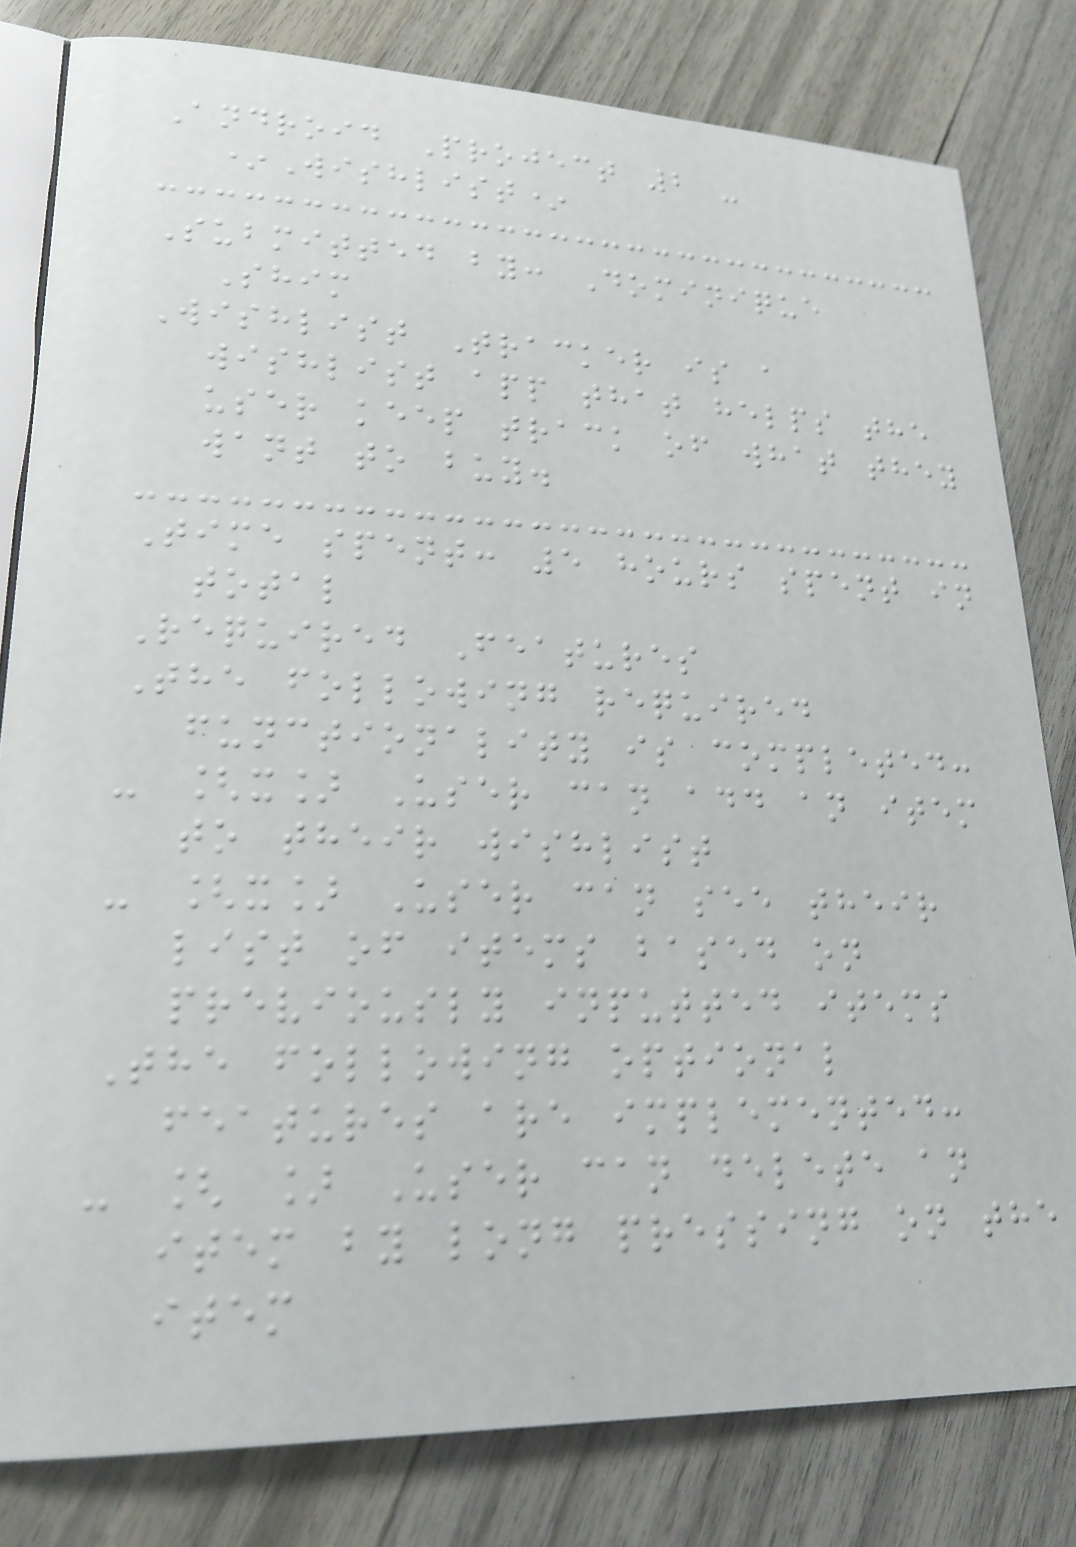Android Project 2 -
*Wishlist*
Submitted by: Dominique
Shim
Wishlist Tracker is a
wishlist app that helps the
user keep track of what they
want to buy.
Time spent: 5 hours spent in
total
Required Features
The following required
functionality is completed:
- [x] User can add an item
to their wishlist
- [x] User can see their
list of items based on
previously inputted items
The following optional
features are implemented:
- [ ] User can delete an
item by long pressing on the
item
